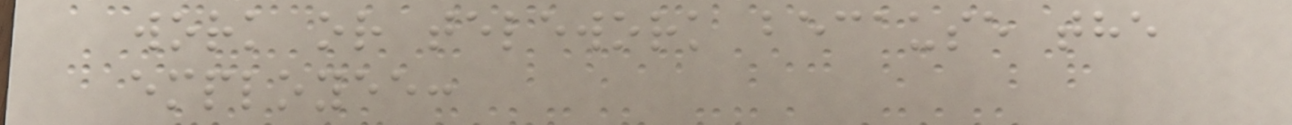work or telework because the
employee:
